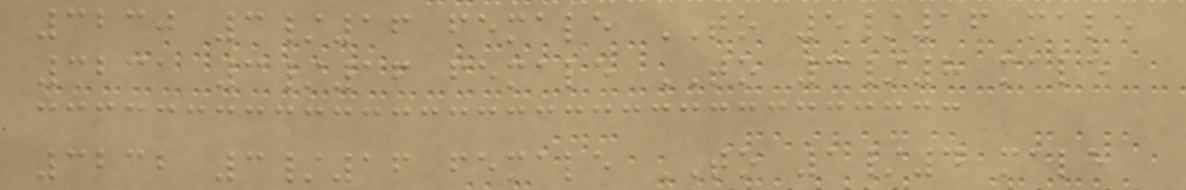3230 3/16 female TO 5/16 male
3231 3/16 female TO 3/8 male
3232 3/16 female TO 1/4 male
